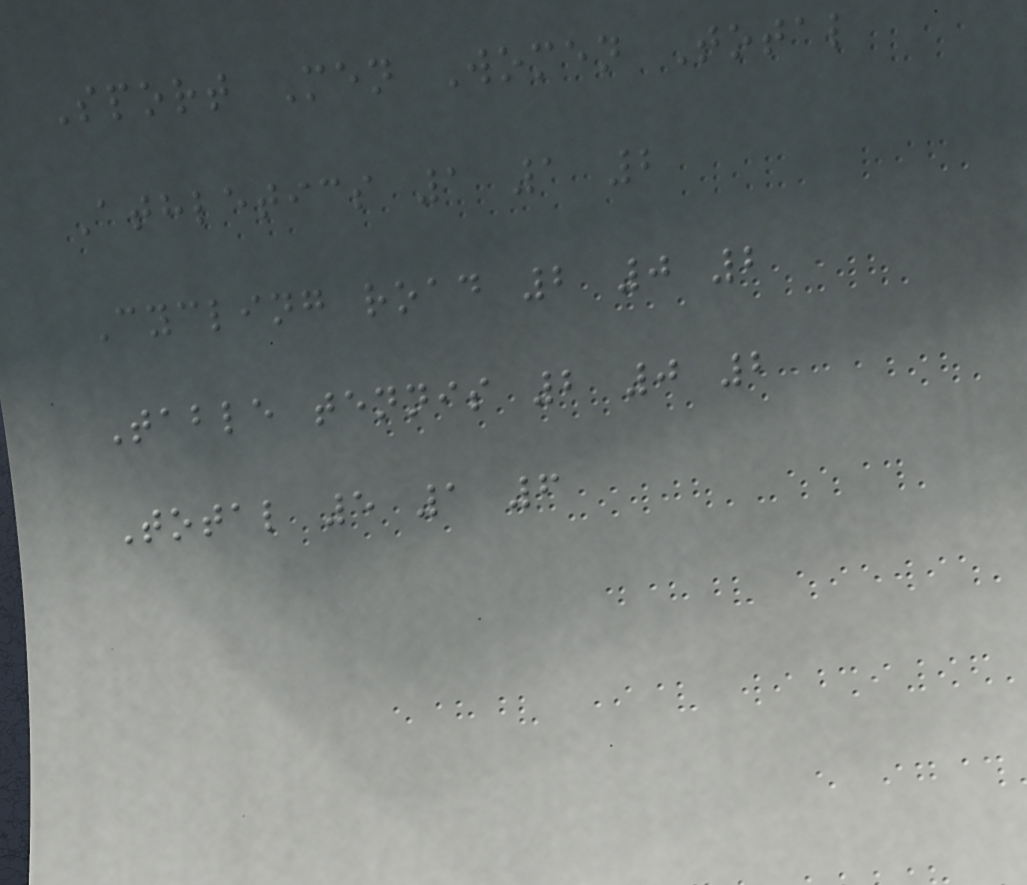Sport Men Women Total
Athletics 1 1 2
Cycling road 2 0 2
Table tennis 2 0 2
Total 5 1 6
